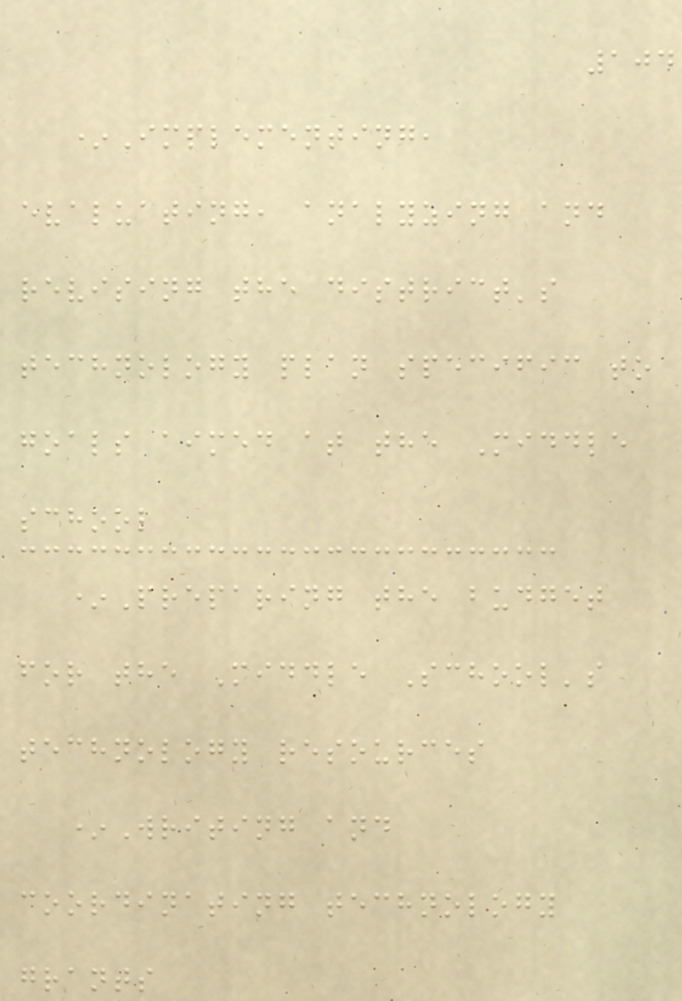104
*Implementing,
evaluating, analyzing and
revising the district's
technology plan specific to
goals aimed at the Middle
school
*Preparing the budget
for the Middle School's
technology resources
*Writing and
coordinating technology
grants
